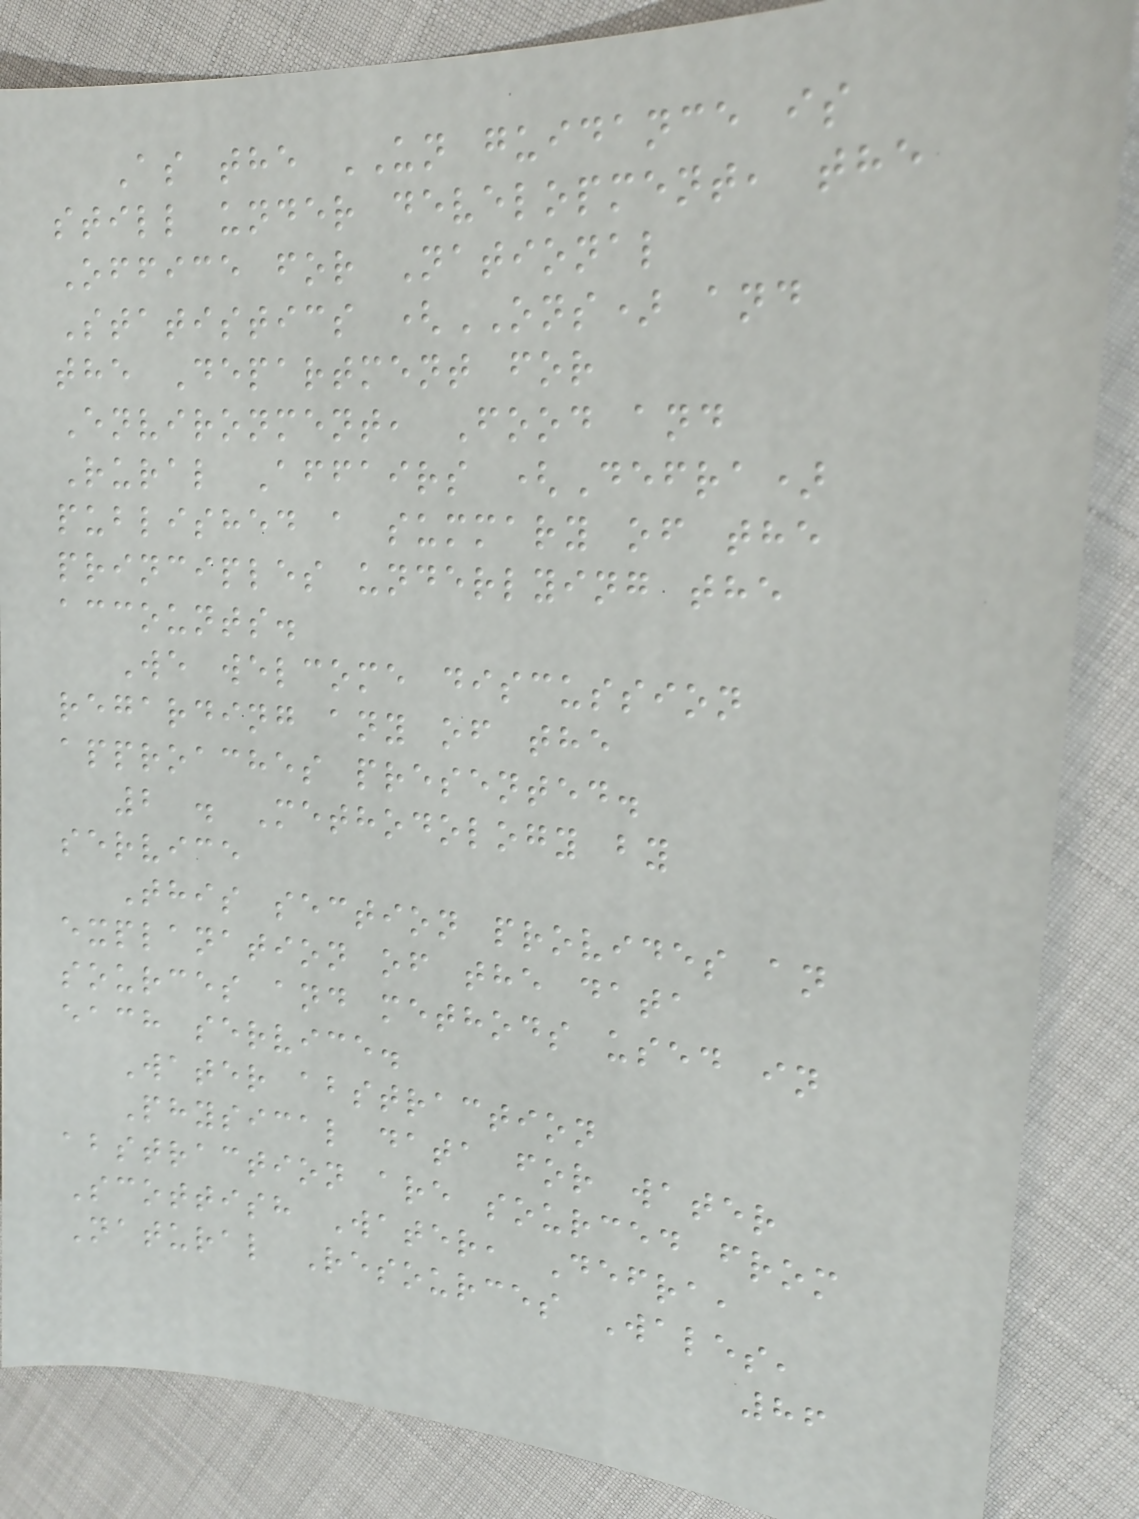As the UN guidance is
still under development, the
Office for National
Statistics (ONS) and
the Department for
Environment, Food and
Rural Affairs (Defra)
published a summary of the
principles underlying the
accounts.
We welcome discussion
regarding any of the
approaches presented.
2 . Methodology by
service
This section provides an
explanation of the data
sources and methods used in
each service.
Water abstraction
Physical data for water
abstraction are sourced from
Scottish Water, Defra,
Natural Resources Wales,
86
